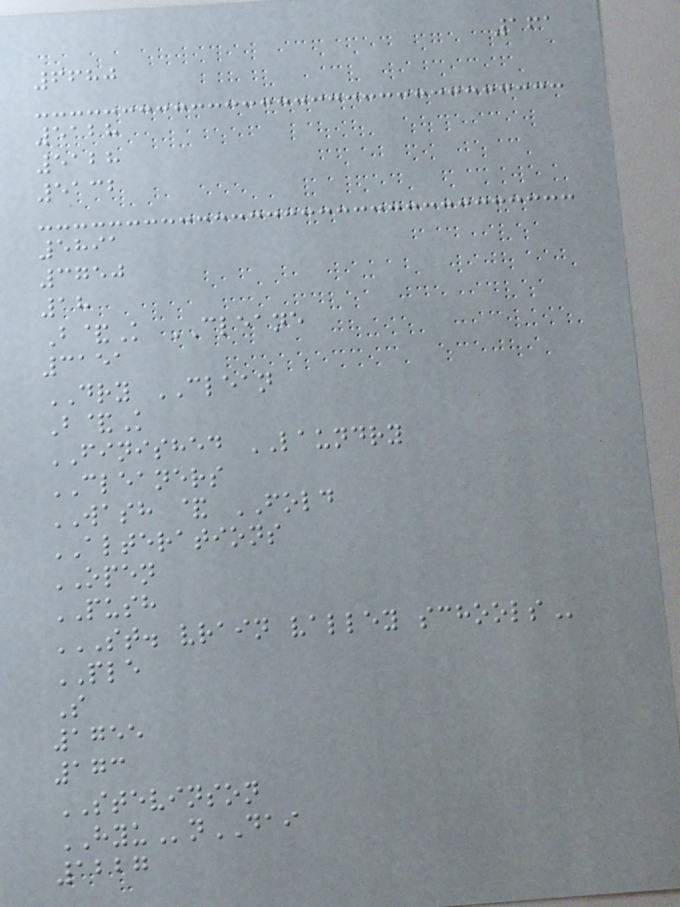161
6680
5128
5128
5132
5891
3750
18
B&K CLEANE
3151
DRY CLEAN
B&K
FINISHED LAUNDRY
CLEANERS
WASH & FOLD
ALTERATIONS
OPEN
PUSH
ST. VRAIN VALLEY SCHOOLS
PLE
S
1755
173
STEVINSON
HYUnDAI
1227
